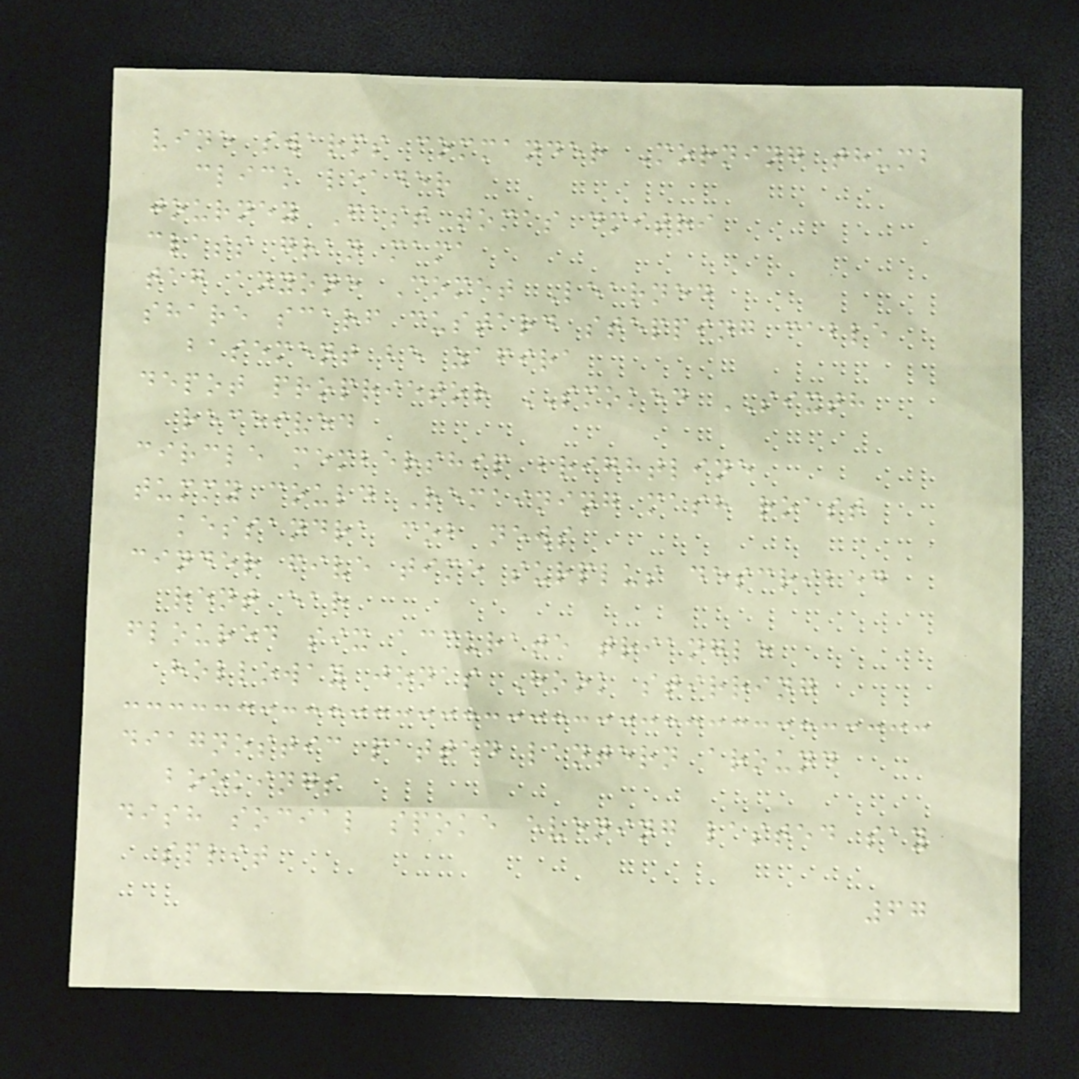vine swarms commander Morning thumb
click leader
journey Fast tomas dmitri
class gran mama
tag anyone Comet Learned
share scarf custard stepping cable
basement be zafira
depot proprietor SMOKED SIXTH
received
circle membership brightline
tummy could Remaining mash roast
kessandra cob news
cinder five time surplus described
rent ear
floured six accurate triangle
holloway jonas Hook stirring
diagnostic patted lantern around
bookings
dish social spoke evening lasted say
split
67
